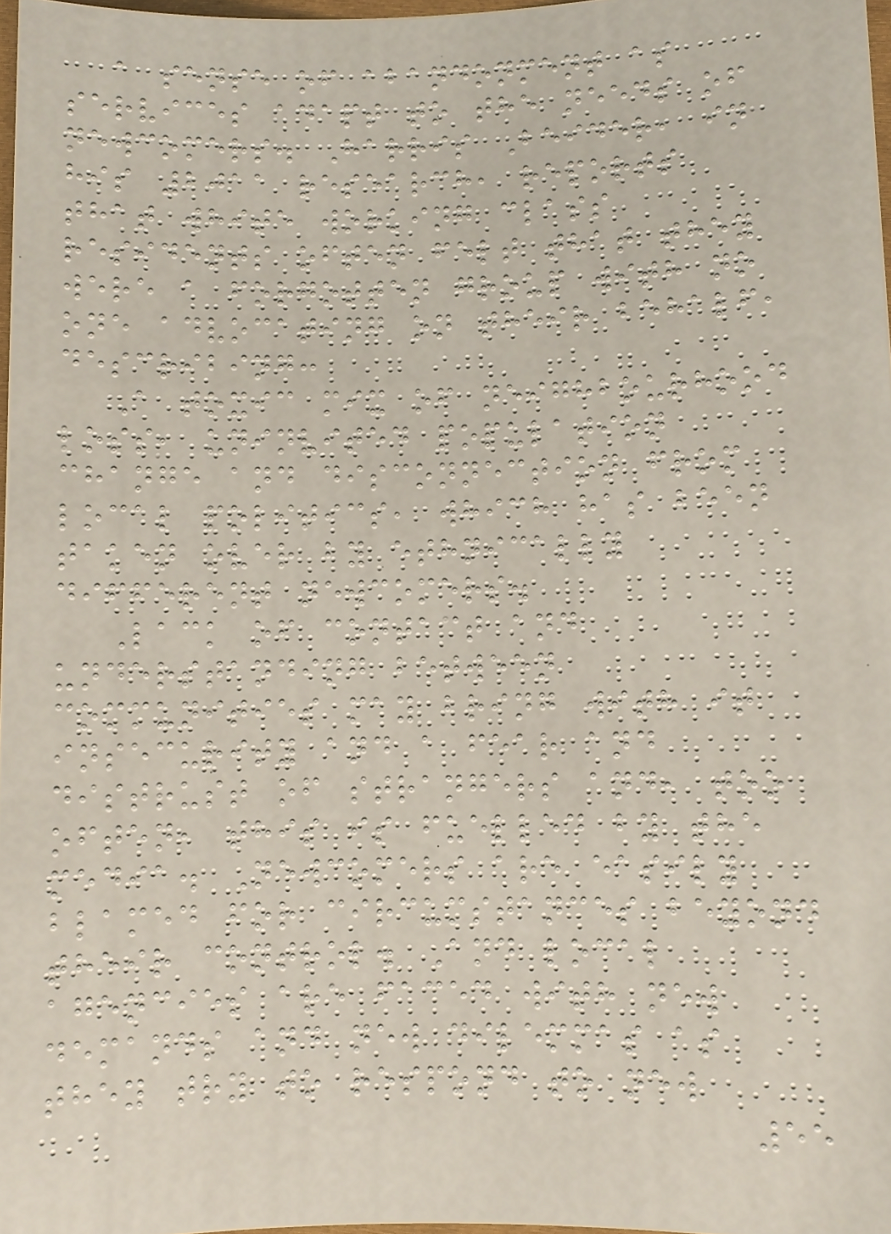a sense of abandonment as
services adapt to the needs of
newcomers. Harris Beider, in
his 2011 research, reports
that white working class
residents often felt that they
were a forgotten group with no
one advocating on their behalf,
describing:
A toxic mix of neighbourhood
loss, uninvited population
change and disconnection from
local politics, which has been
taken over by ethnically
different newcomers.
Lack of contact and
understanding between
communities may bring with it
insecurity and a fear and
distrust of strangers and, too
often, this is fuelled by the
media. Newcomers are easily
blamed for circumstances beyond
their control. And local
agencies are faced with new
demands and new dilemmas as
they try to respond to new
55
